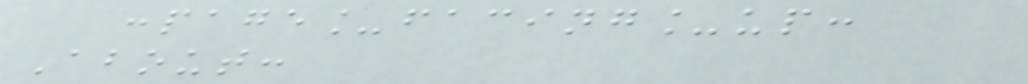:page_facing_up:
About:
